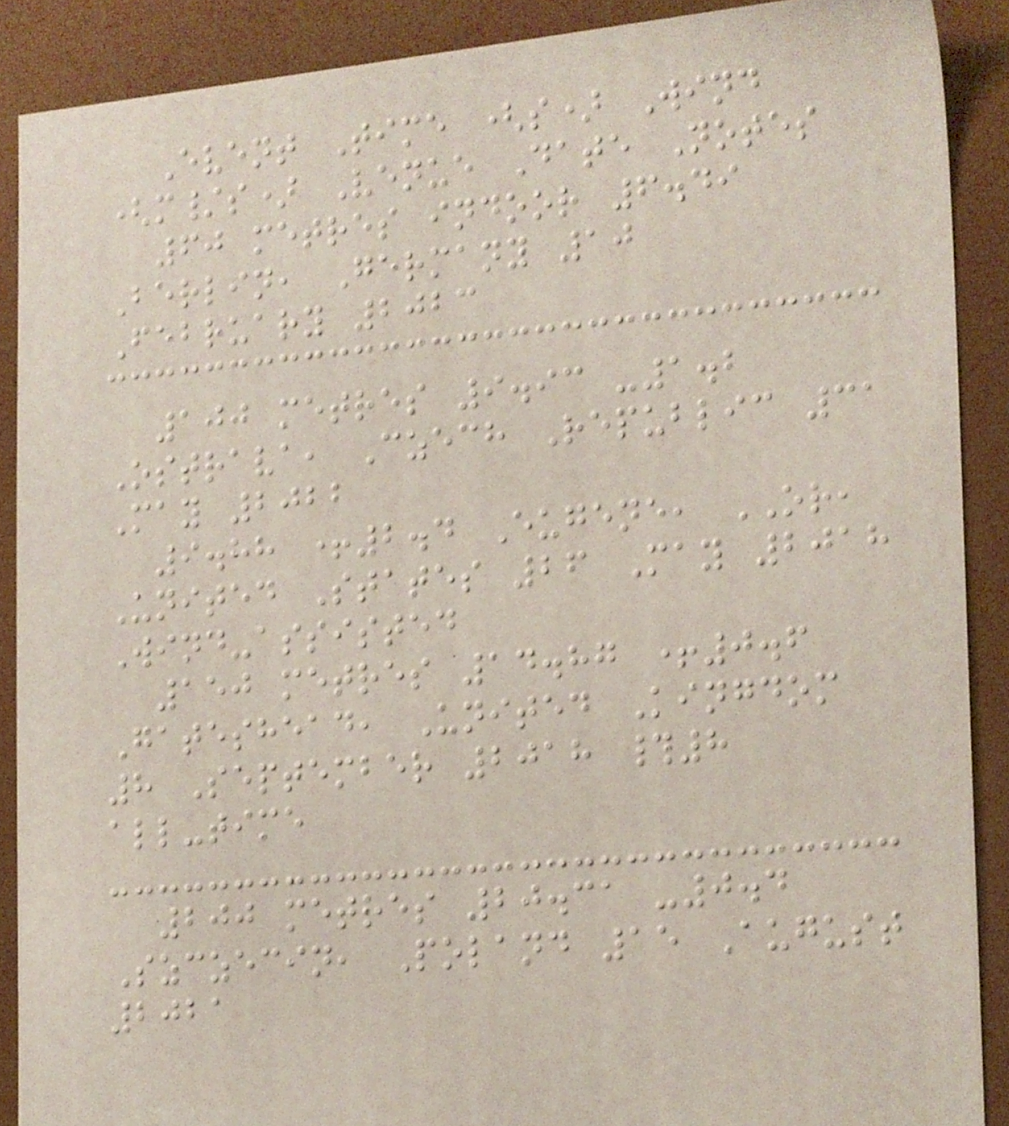Event Time (s) Wind
(m/s) Venue Date Notes
60 metres indoor 6.49
Berlin, Germany 10
February 2023
100 metres 9.93 -1.2
Ostrava, Czech Republic 31
May 2022
9.88 +2.4 Eugene, OR,
United States 26 May 2018
Wind-assisted
150 metres 14.87 +0.6
Gateshead, United Kingdom
8 September 2018 #8
all-time
200 metres 20.31 -0.4
Szczecin, Poland 15 August
2021
